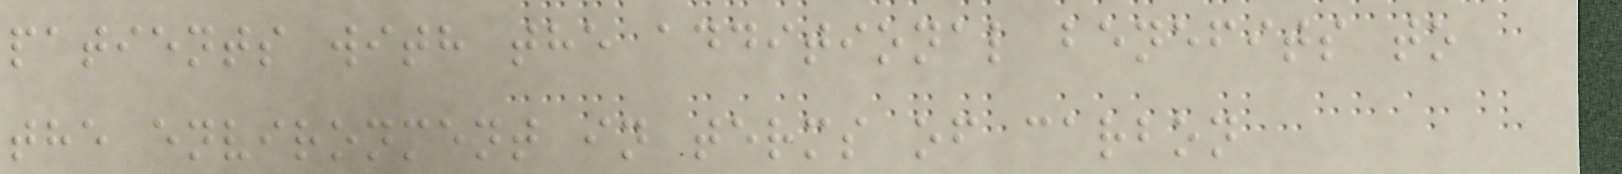patients with the additional benefits to
the environment in terms of carbon
